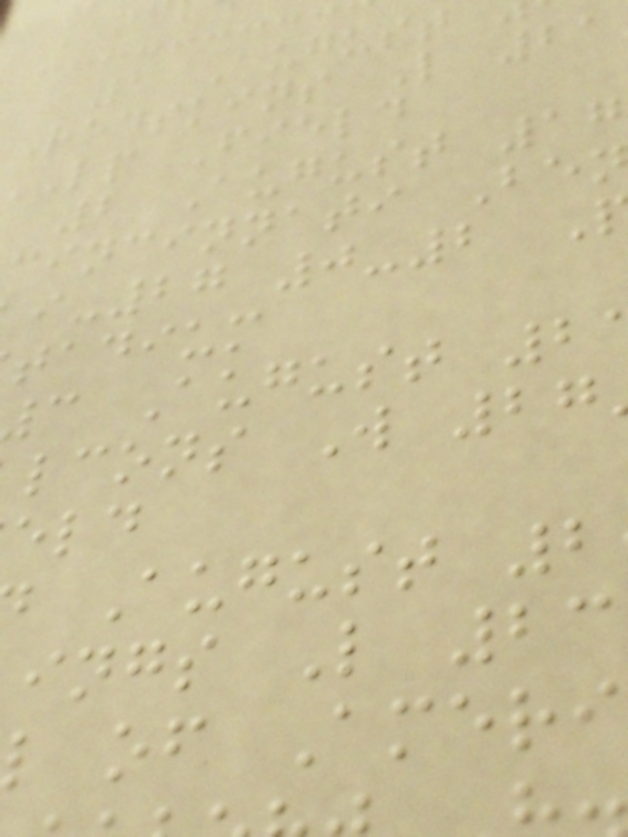1 August
Redskins L 21
lp Field
2 August 17
cincinnati Be
-27 0-2
tadium
c August 2
lcons W 27
August 2
ings L 23
l of Ameri
